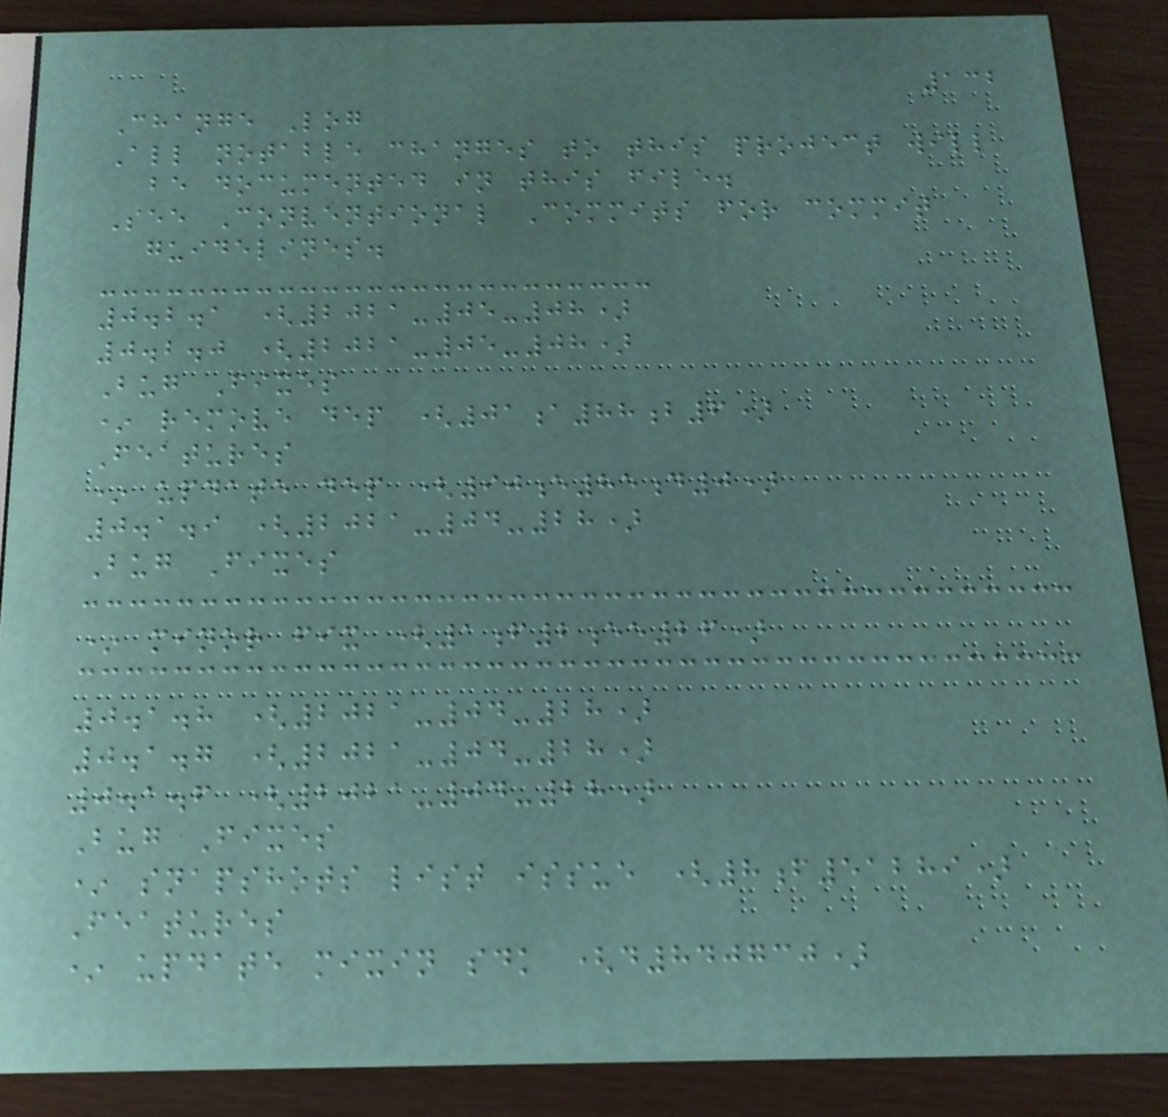132
Change Log
All notable changes to this project will
be documented in this file.
See Conventional Commits for commit
guidelines.
0.2.1 (2021-05-08)
0.2.0 (2021-05-08)
Bug Fixes
* remove dep (01a88b6)
Features
* update dep (90e85d0)
0.1.9 (2021-04-28)
Bug Fixes
* minor fix (1f2ee26)
0.1.8 (2021-04-28)
0.1.7 (2021-04-28)
0.1.6 (2021-04-28)
Bug Fixes
* snapshots list issue (8f51289)
Features
* update mixin sdk (d840730)
